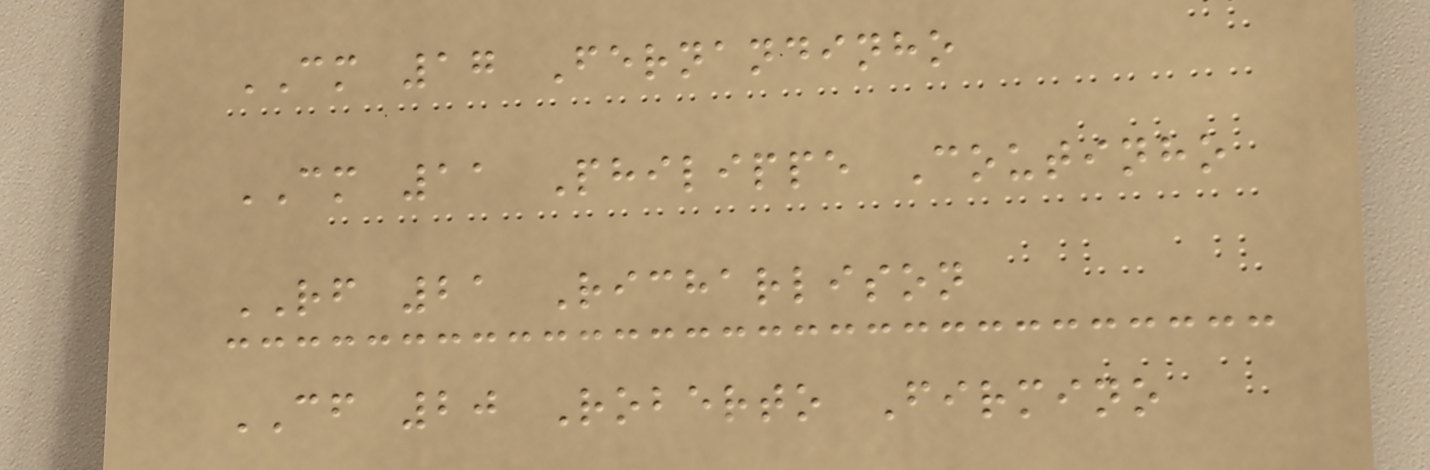CM 17 Fernandinho
CM 11 Philippe Coutinho
RF 21 Richarlison
CF 20 Roberto Firmino
